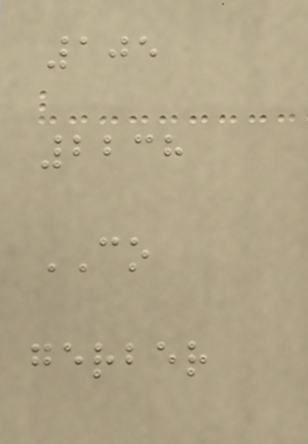105
2238
CO
gerber
